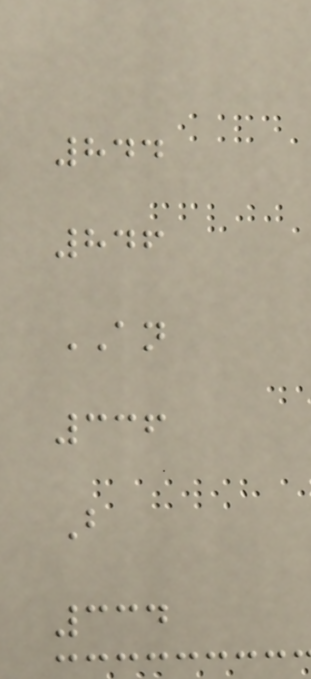844
846
AN
336
B
334
